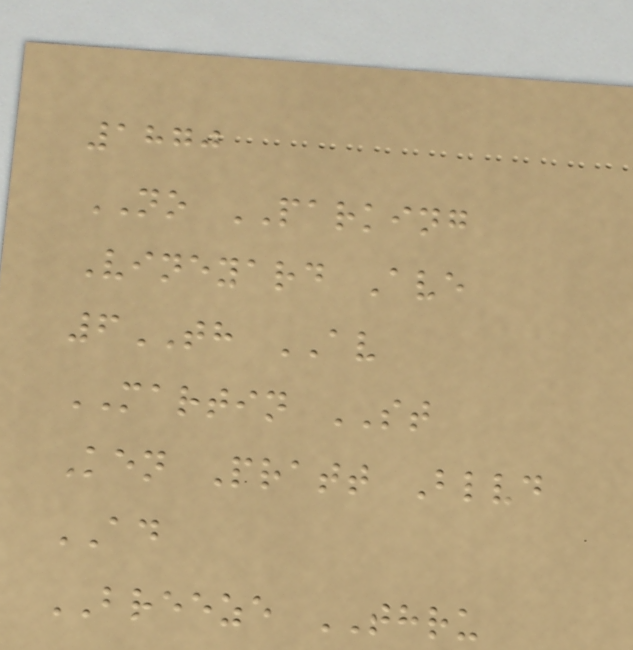1870
NO PARKING
Vineyard Ave
6TH AV
MARTIN ST
Ken Pratt Blvd
AD
BREEZE THRU
